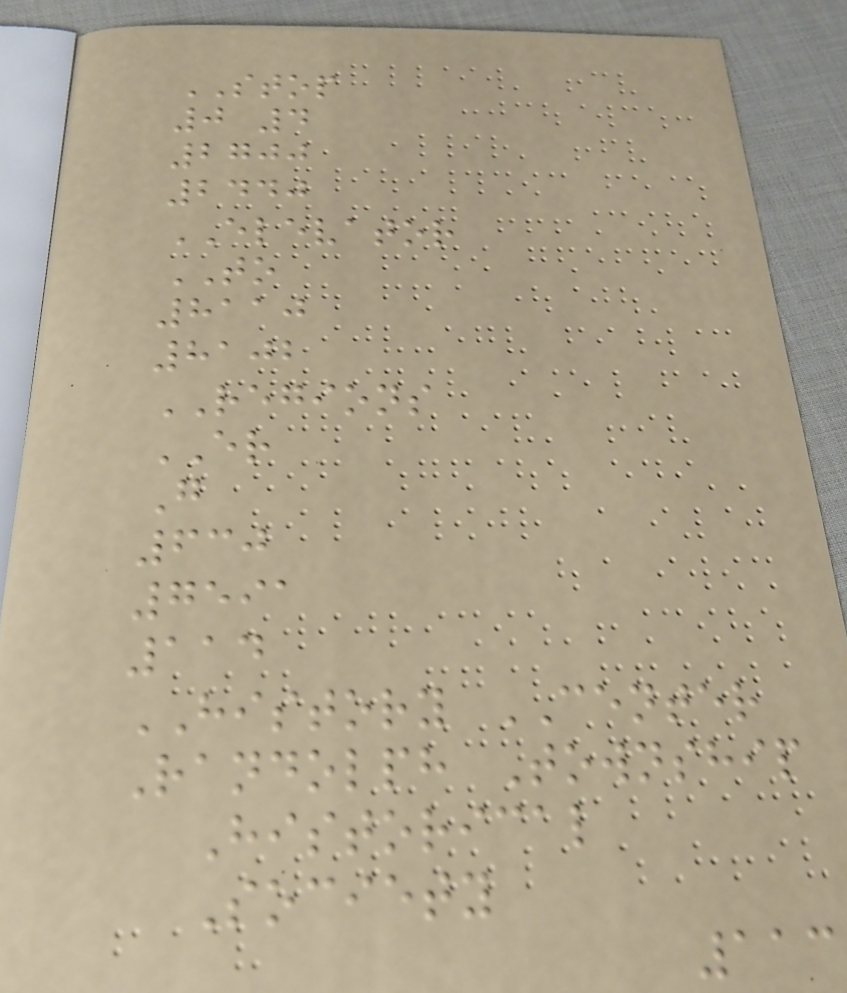STOP
0 4
2700
2440
ELEVATOR
TO
8110
8102
REGIONS
ER
G
630
7591
114
HISTORY CENTER
Randolph Township
Historical
Society
113
